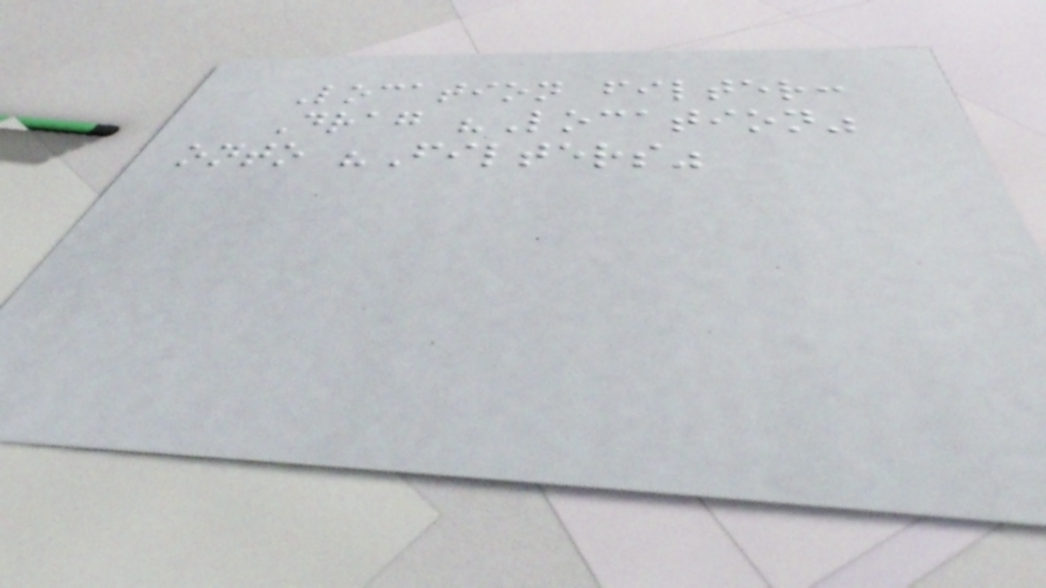Location filter:
Drag "Location"
onto "Filters"
